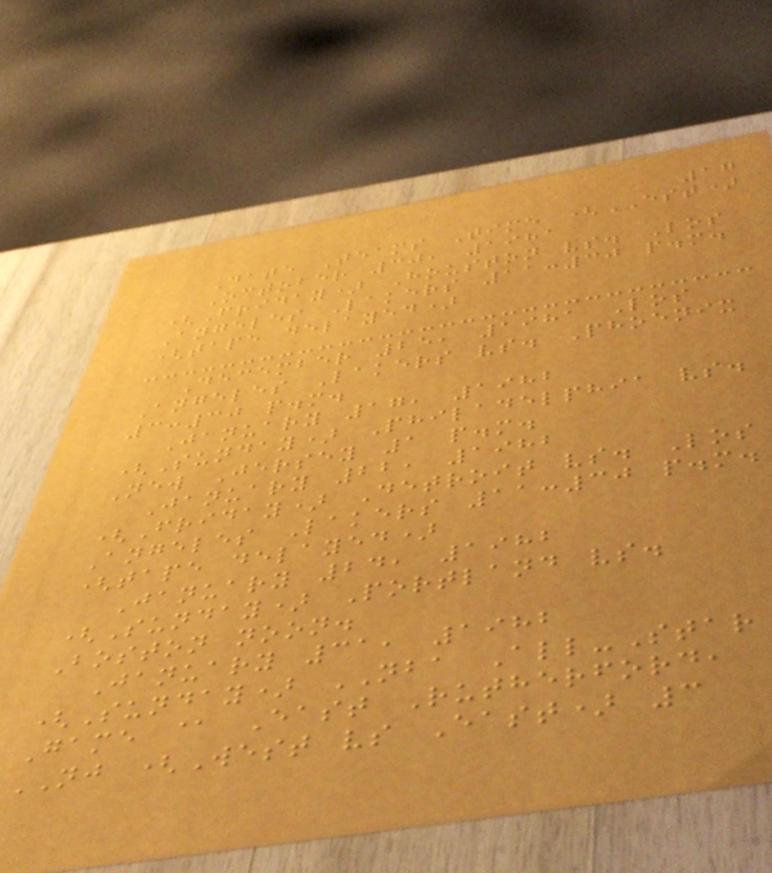17
Date Teams Time (EST)
October 30, 1981
(Friday) Houston vs. Los
Angeles Lakers 11:30 p.m.
(tape delayed)
December 25, 1981 Los
Angeles Lakers vs. Phoenix
3:30 p.m.
January 17, 1982
(Sunday) Philadelphia vs.
New Jersey 1 p.m.
January 22, 1982
(Friday) Detroit vs. Los
Angeles Lakers 11:30 p.m.
(tape delayed)
January 24, 1982
(Sunday) Portland vs.
Boston noon.
January 31, 1982
(Sunday) NBA All-Star
Game @ East Rutherford,
NJ (West vs East) 3
